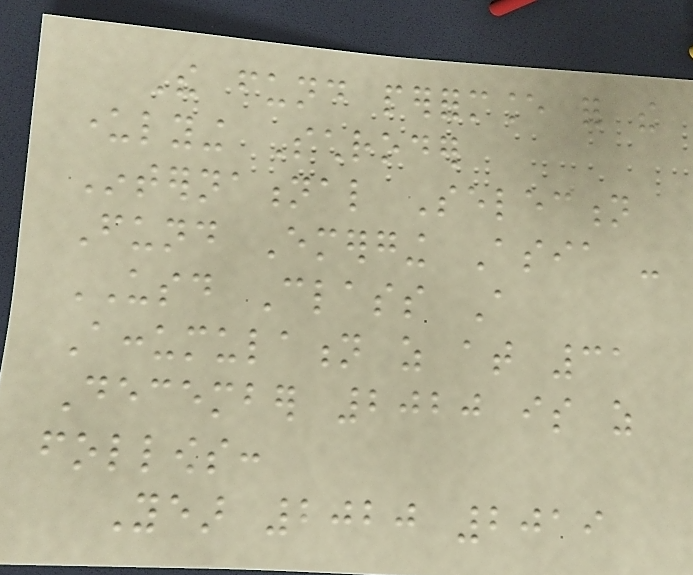The fund performance for the
underlying Schroder
International Selection
Fund Emerging Asia -
USD Class A
Accumulation as at 31
December 2020 is as
follows:
Year 2020 2019
